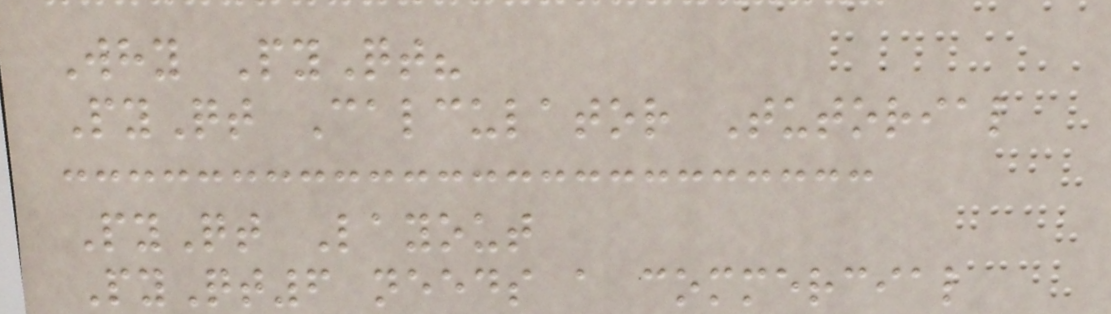Why PyQt?
PyQt Calculator Tutorial
PyQt Layout
PyQt6 needs a commercial
